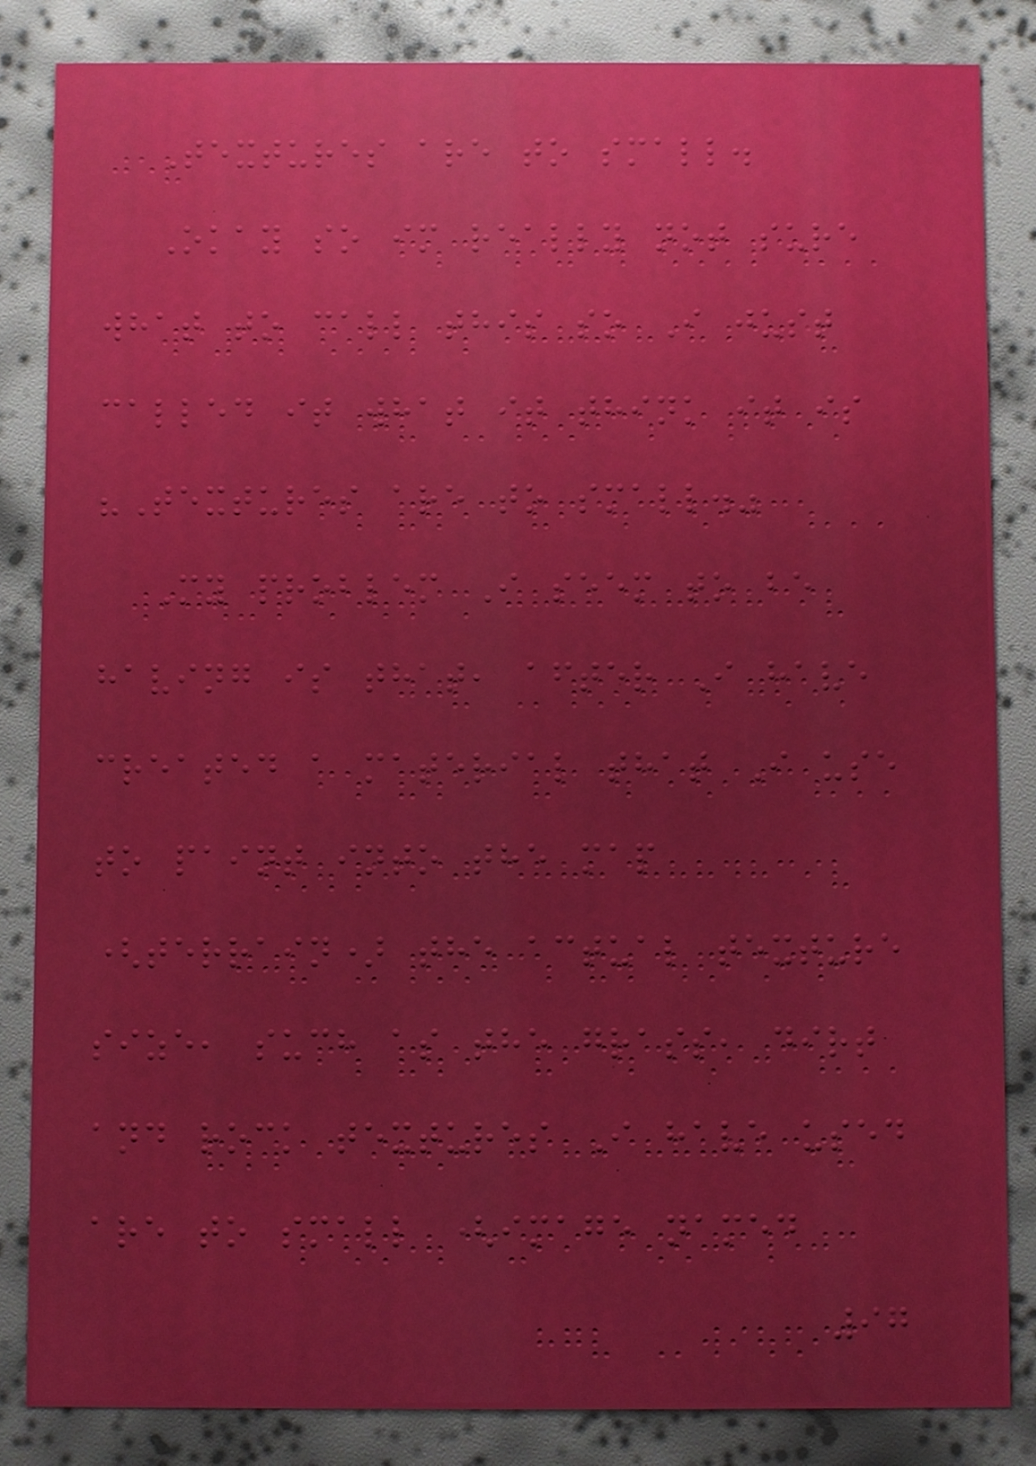Textures are to small.
Okay so im really not sure
what to call this so I just
called it what it think it is
"Textures are to small."
My problem I seem to be
having is that, after I have
created a material that I use
to paint into the map
(terrain) the actual texture
size, such as the grass, dirt
and rock textures I have used
are to small (image named
97
